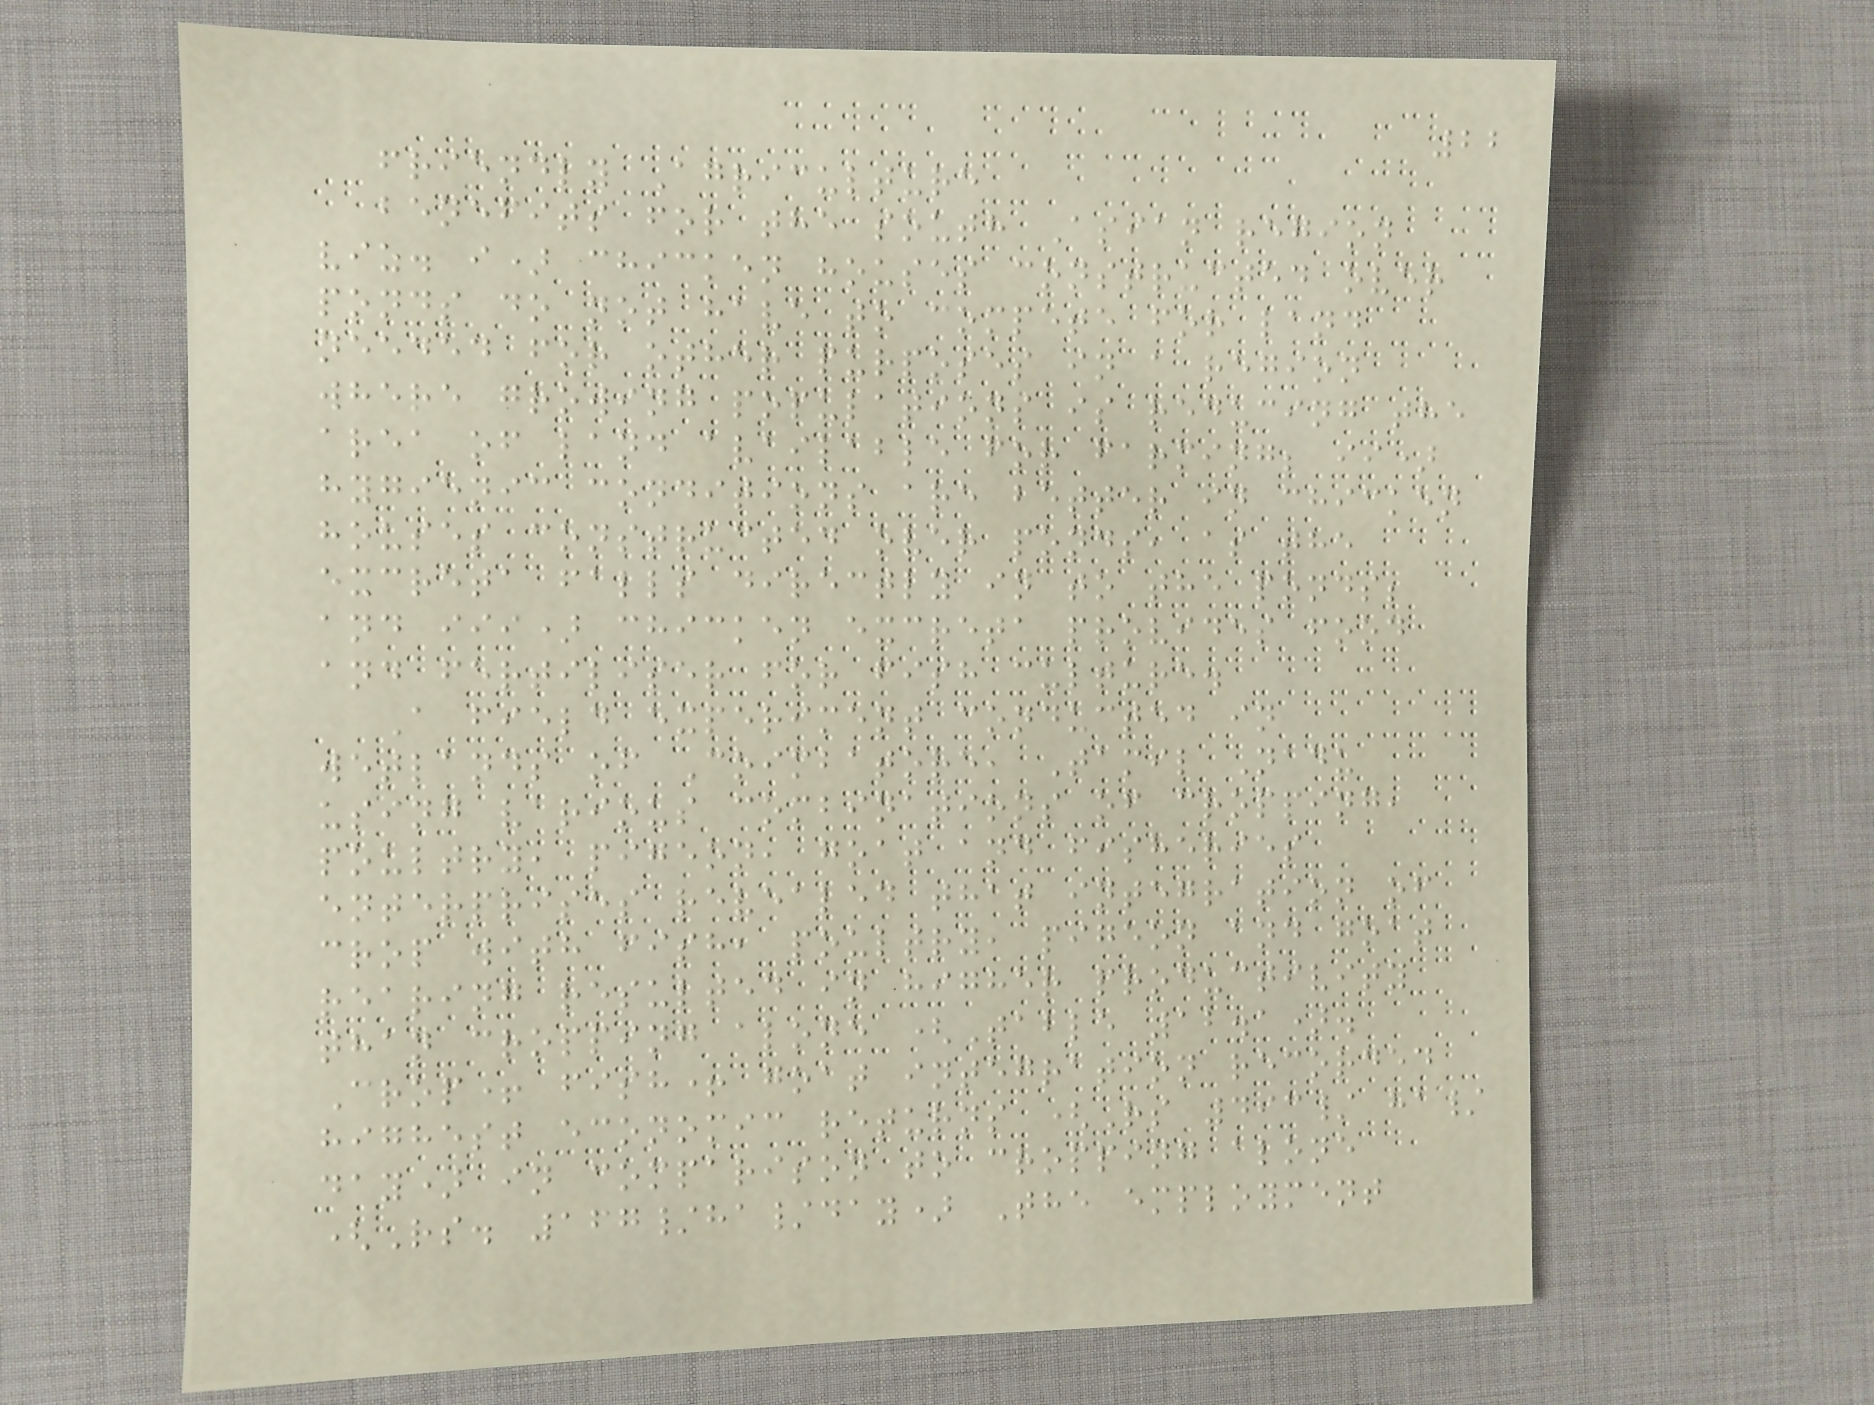22
friendly Agriculture
benefits for the south Asian region
viz. i) chicken houses constructed over
ponds do not have to compete for land
needed for other purposes in a region
where growing populations is reducing the
area of land available for farming; ii)
hygienic conditions are better in chicken
houses constructed over ponds, as the
excreta falls directly in to the ponds;
and iii) chicken excreta provides food
and fertiliser for fish culture.
A field experiment conducted in
wetlands of Coimbatore, Tamil Nadu
using various combinations of cropping,
poultry, pigeon, goat and fisheries
enterprises revealed that integration of
crop with fish, poultry, pigeon and goat
rearing resulted in higher productivity
than cropping alone (Table 12.1).
Crop+ fish+ goat integration recorded
highest economic returns (Rs 493/ ha/
day) in comparison to cropping alone
(Rs. 167/ha/day) The employment
